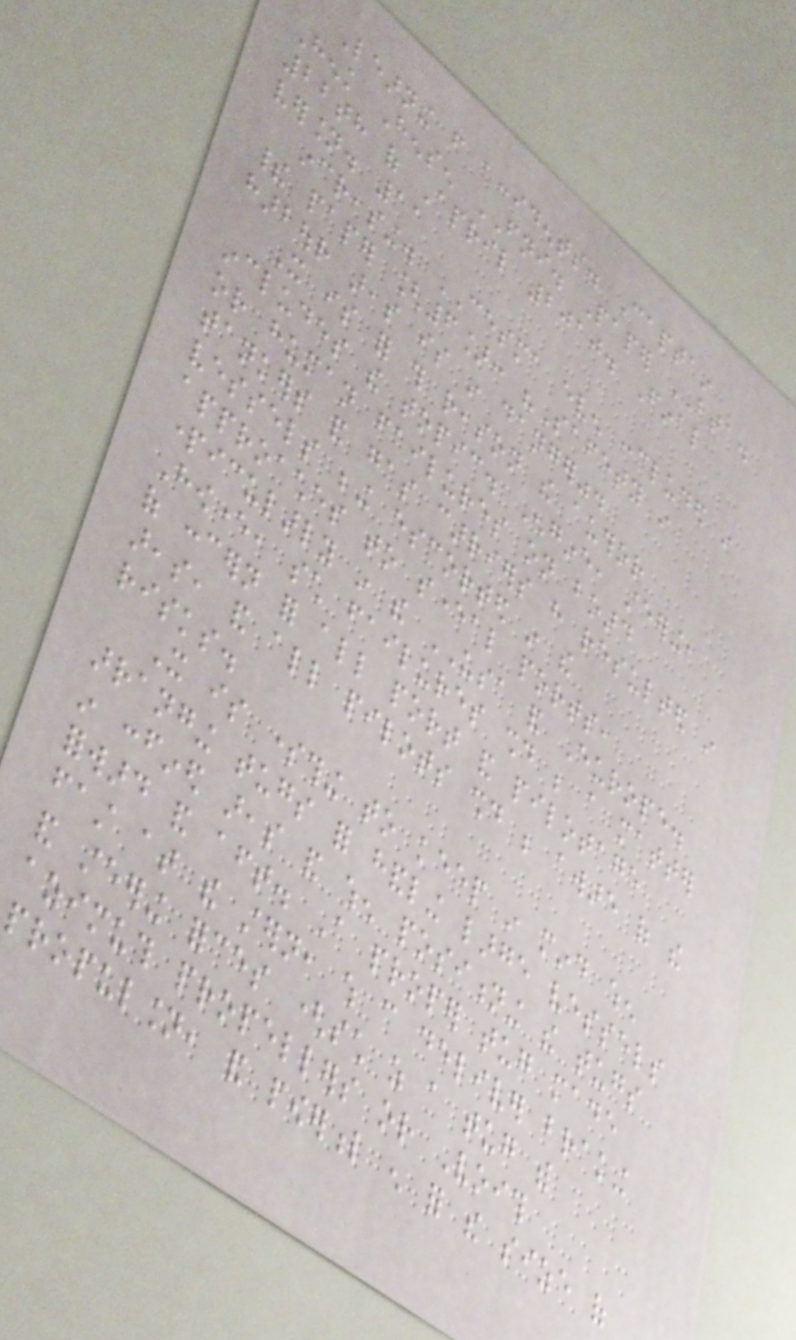Learning from accidents. Captain
Henk Hensen FNI. Paper BTA.
22th of April 2010. Final
version. 11
increasing. CESMA even concluded in
their paper [6]: "Safety in
harbour areas is in danger".
It is for this reason the author
includes the topic. Engine, steering,
or human failures on board
tankers and gas carriers have resulted in
vessels being escorted in the
approaches to several ports,
particularly in the USA and Europe.
However, such failures should be a matter
of concern for all port and pilotage
areas, and all pilots should be aware of the
risks.
It is something to keep in mind when
arranging tugs for handling large vessels
in confined areas and when positioning the tugs
forward and aft. A proper tug made
fast at the stern, which can deliver braking
and steering forces (such as a tug with
azimuth propellers or Voith
propulsion, and powerful enough for the size of
